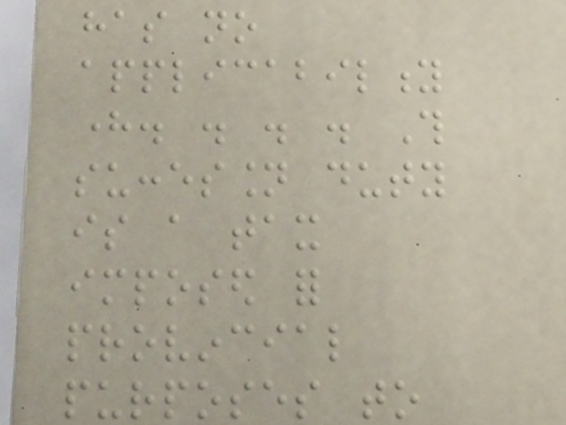has no
applicability
here. . . . This
succession duty
is a tax
imposed for
provincial
purposes to
